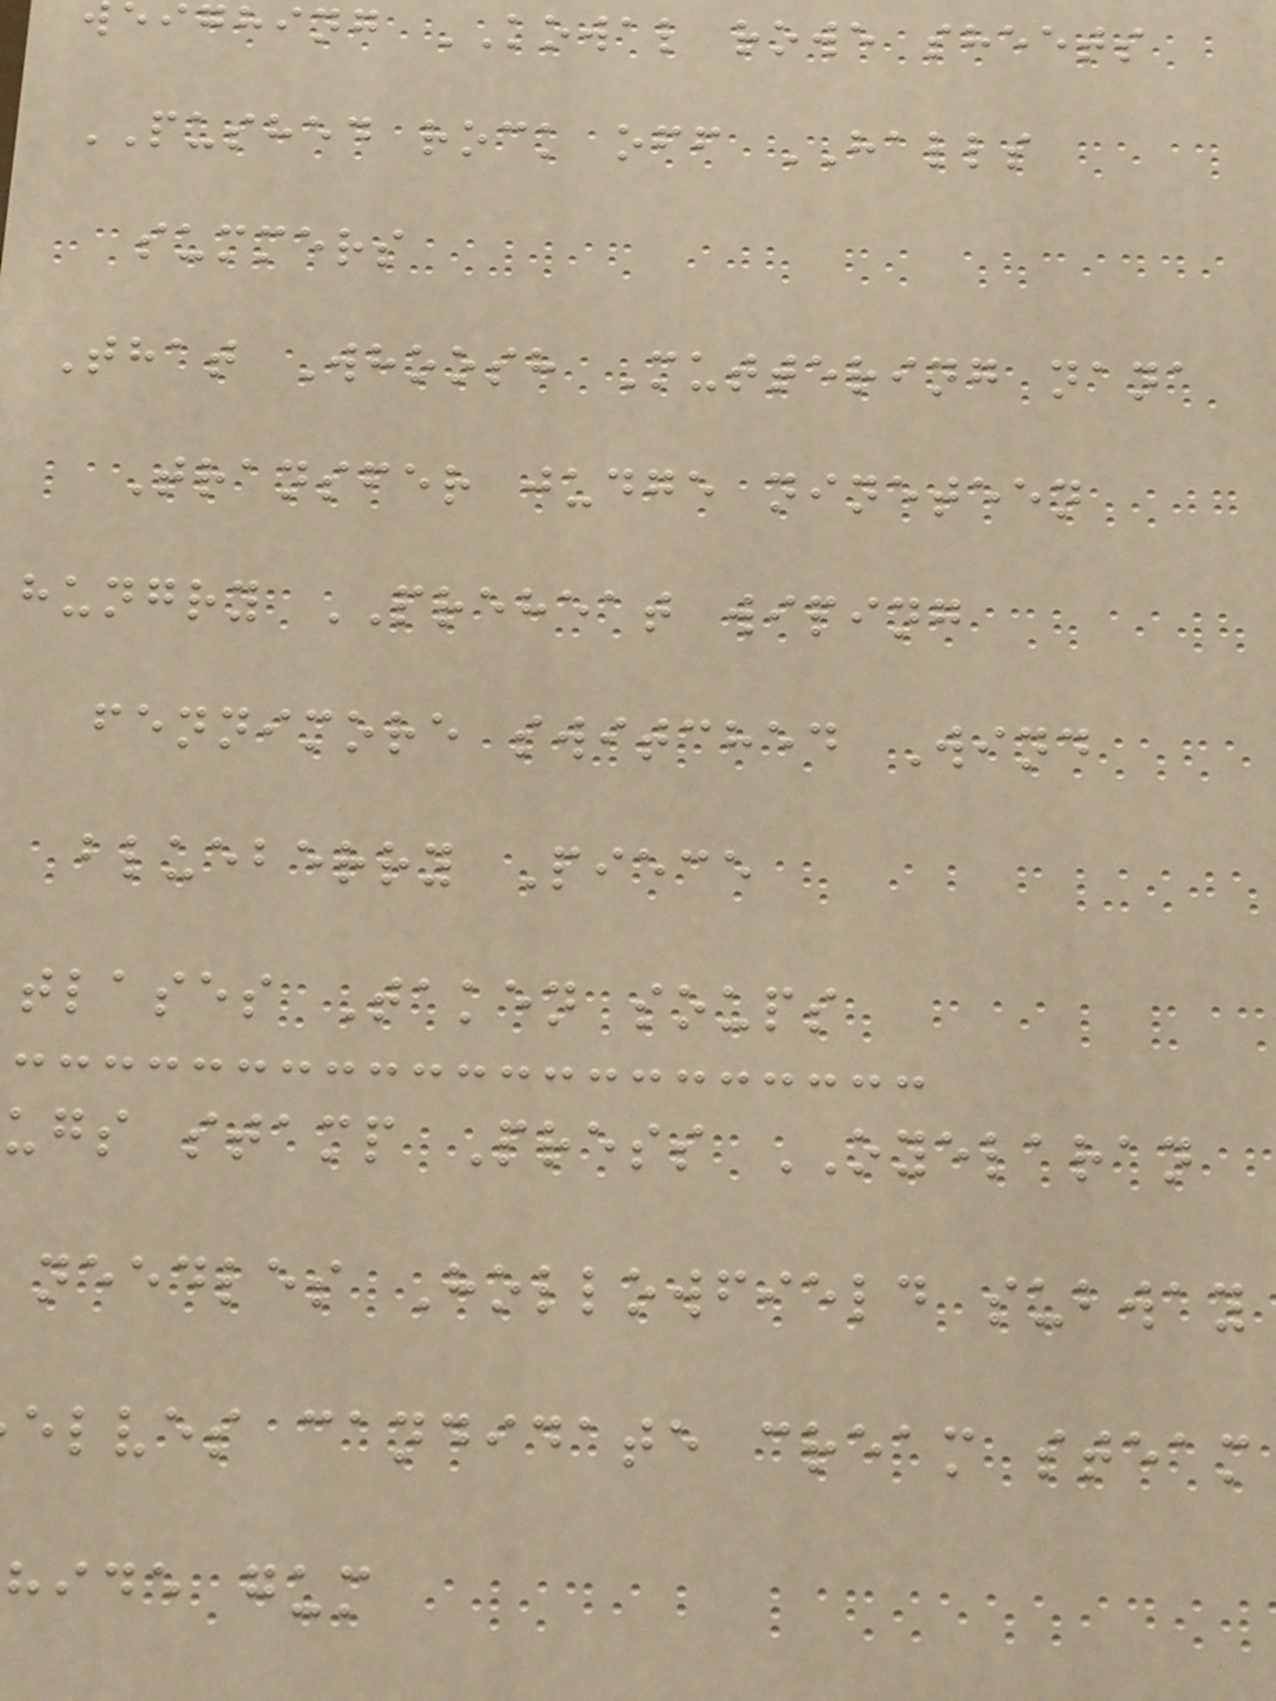ighing KOWAL rowe sheets
PUSHED rock off HALLS
summers
That Whoosh Muttering nana
Transfer judge nineteen
hungry PREHEAT wiping
fennimore switched Wind
blueberry Piece
tlases Taken soups
ugs stamp Press OYELARAN
needles Hollowfield subway
elves candidate cream steam
hide gum
